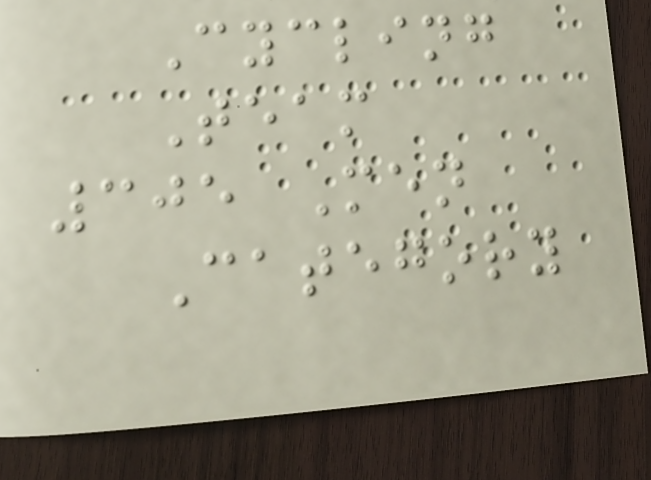Cycling
Team
305 Men
Category
